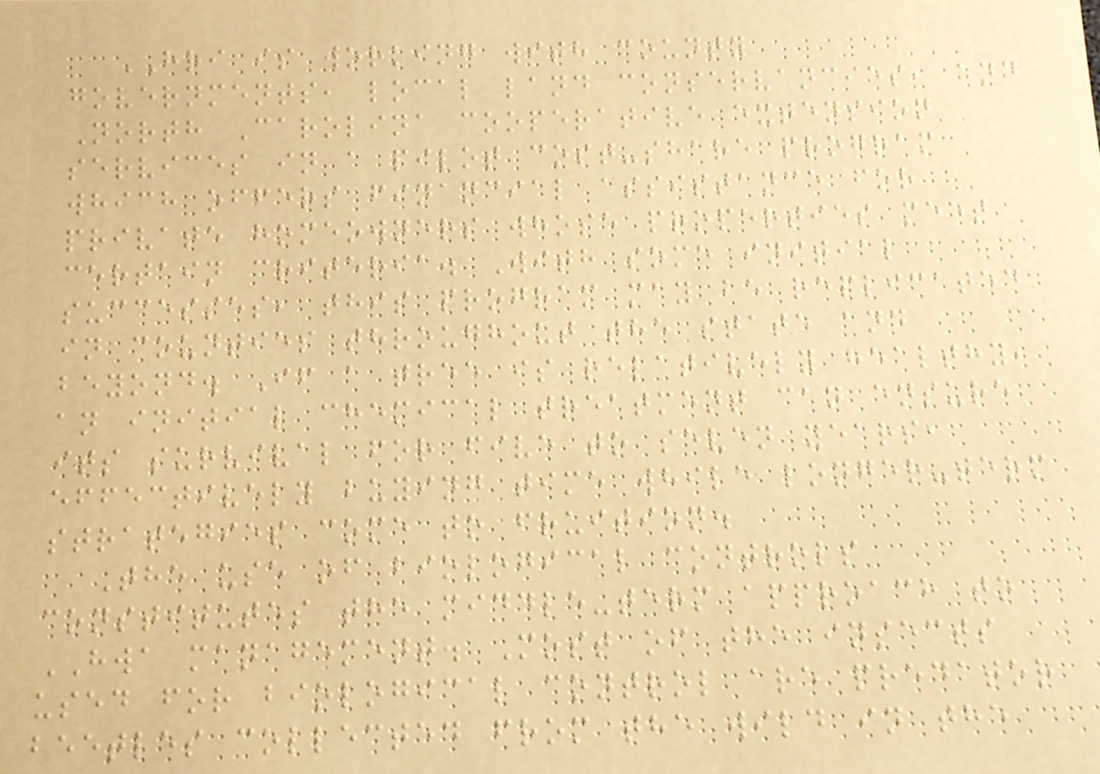HRI is working with county
governments, local land conservancies, and
North Carolina cooperative extension
services in a pilot cost-share program
which offers financial assistance for
private homeowners whose properties meet
certain criteria. With some initial
successes, this program may be replicated
in counties throughout the state and
beyond. If a tree is relatively healthy,
an initial chemical treatment can ensure
its survival for five to seven years,
effectively buying time while longer-term
strategies come to fruition.
The use of biological controls
constitutes the middle-term approach to
HWA management. Most of the insects
used for biological control are predator
beetles collected from the wild in the
